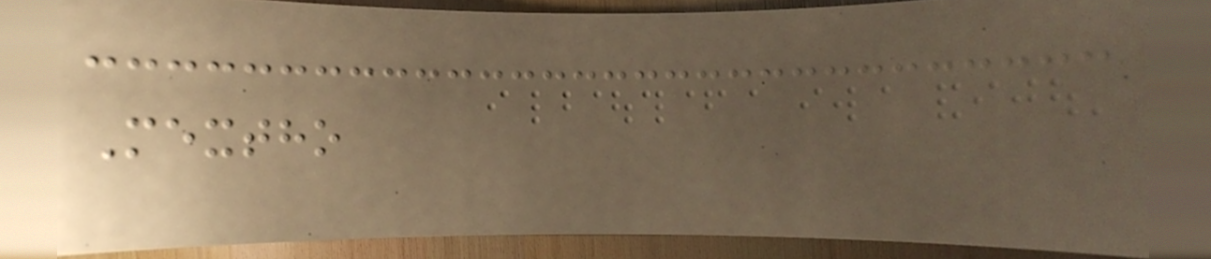Mextho
